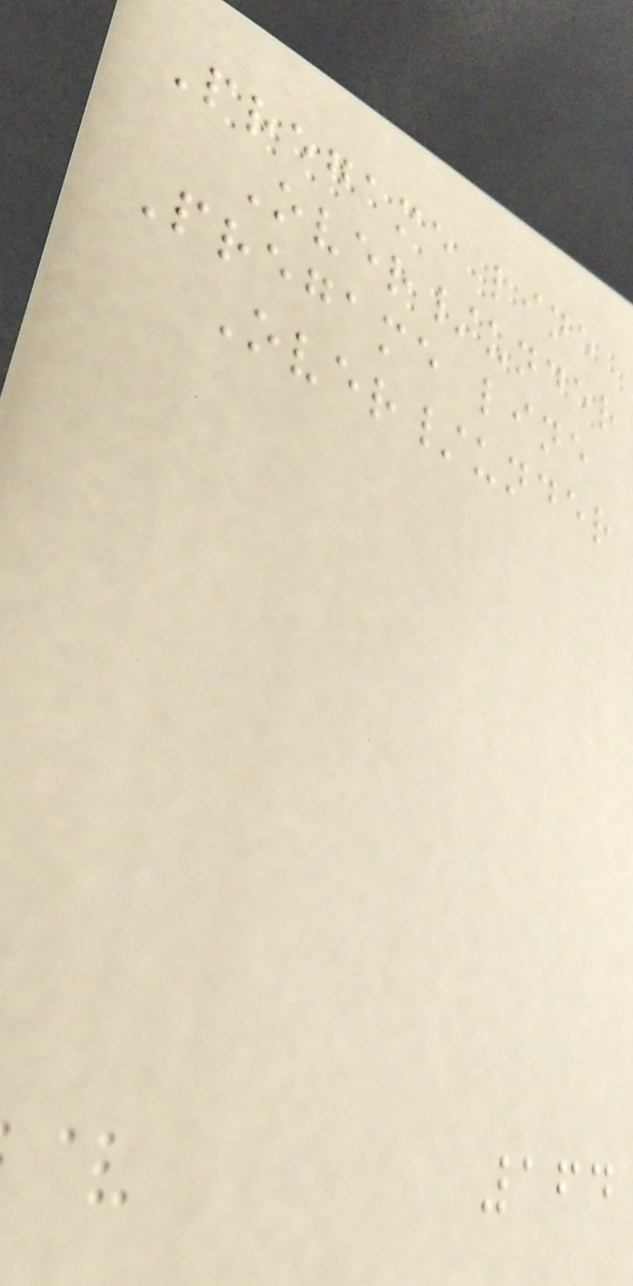Pregame line
Over/under
Pregame line
Over/under
164
